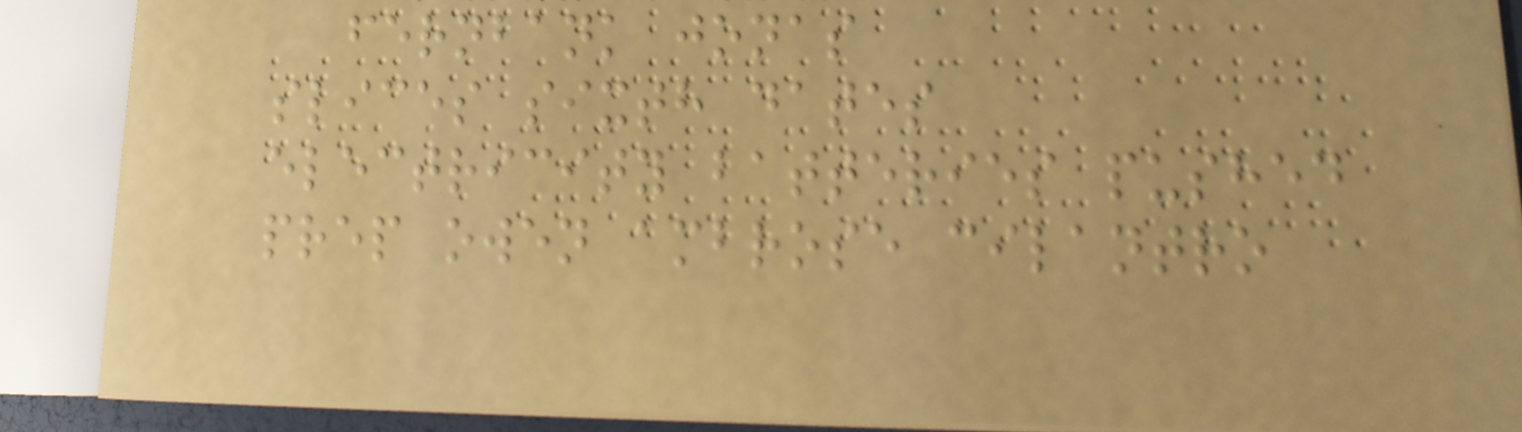fernbank jonas
slices sixth dates
electricity batteries pushed
prep owen ambrose cilantro
